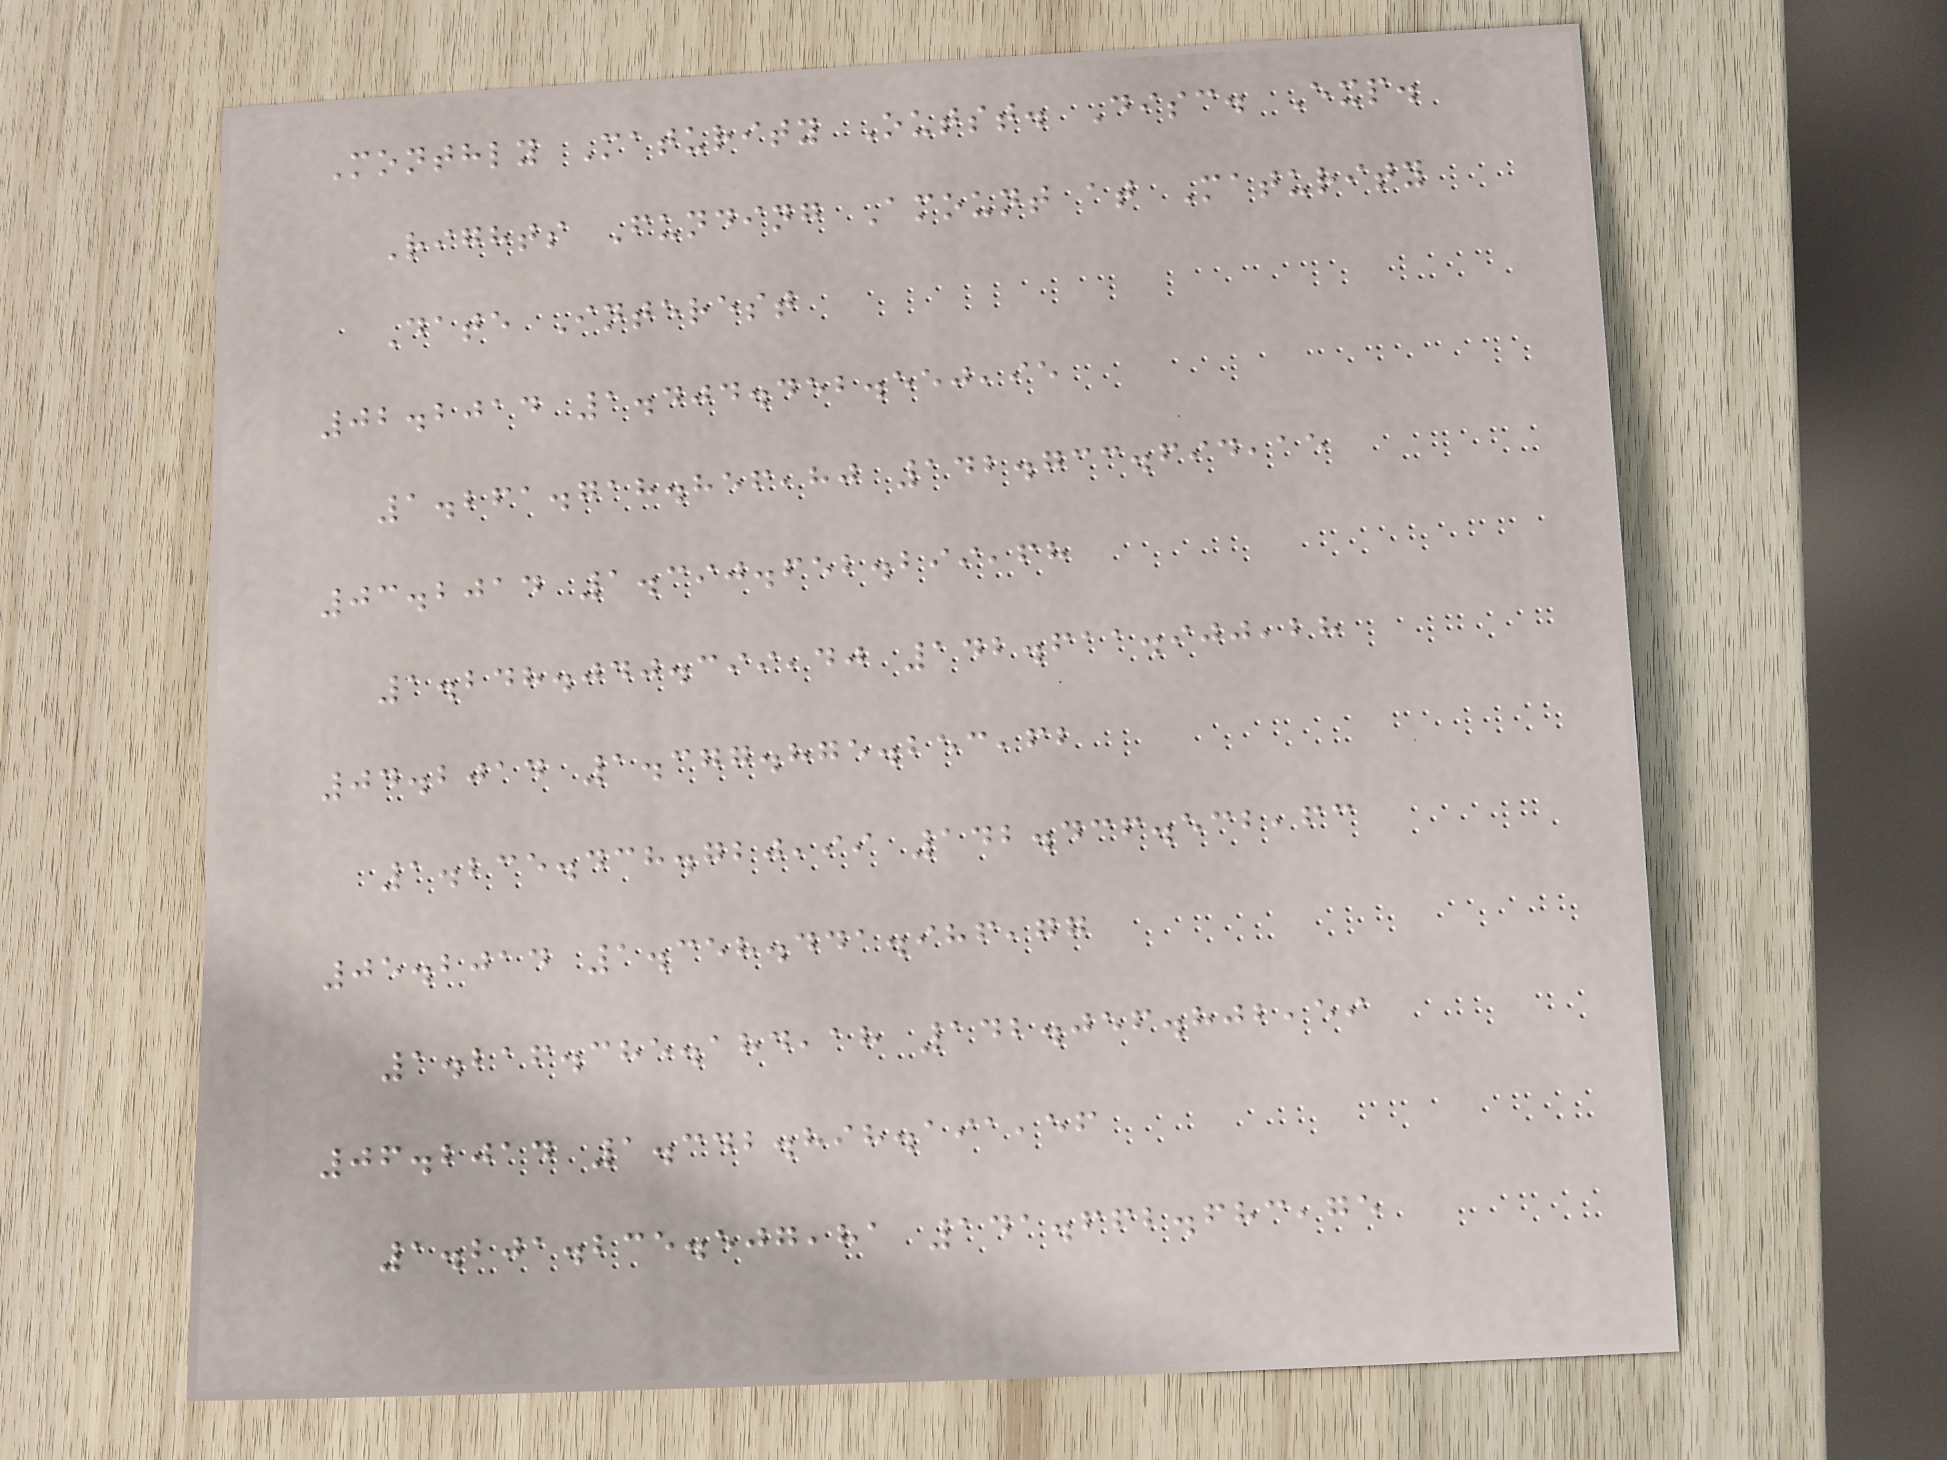Monthly Maturity Outst. Disc. Exp.
Rights Funding Amount at Maturity
Date Interest
02.2014 1.404.452.550,95
1.261.718.856,80 142.733.694,15
03.2014 1.390.652.299,68
1.248.040.399,40 142.611.900,28
04.2014 1.377.875.253,62
1.235.438.720,99 142.436.532,63
05.2014 1.358.441.986,77
1.216.385.184,18 142.056.802,59
06.2014 1.342.898.191,56
1.201.235.507,81 141.662.683,75
